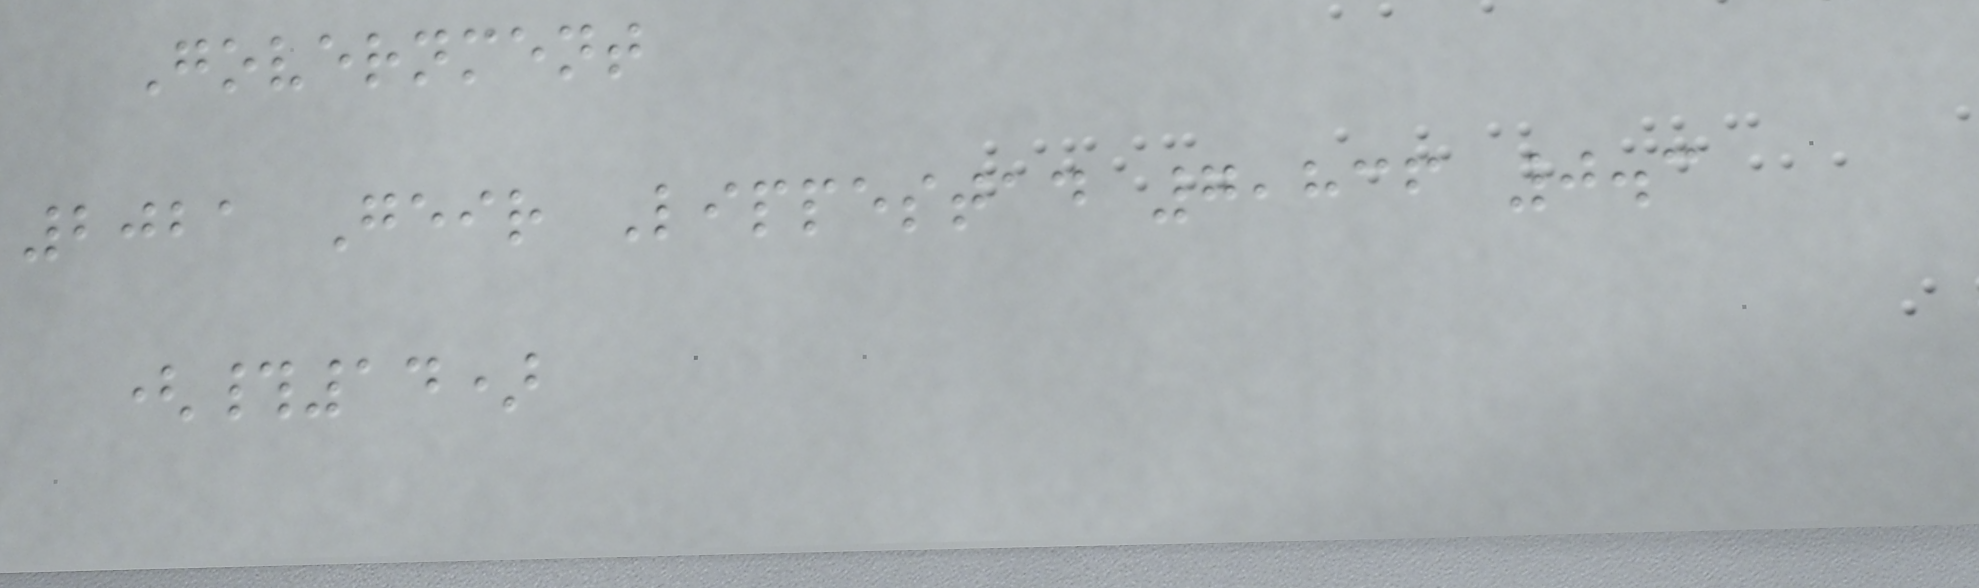Government
2021 Geir Lippestad 7,836 0.3
(#14)
